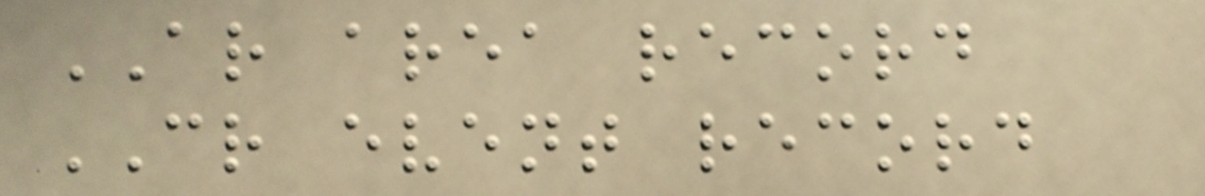AR area record
CR event record
